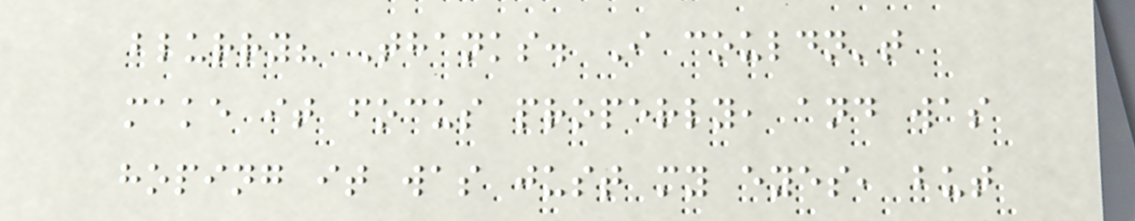blurry? Thanks. I couldn't
make it focus properly, and was
hoping it was just my eyes, but
